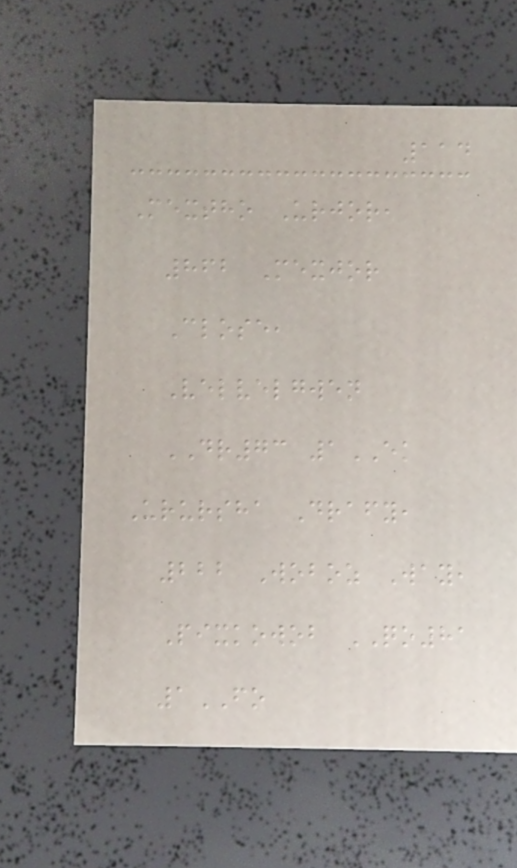114
Mextho Urjor,
862 Mexjor
Close,
Velvelgwen
DR73 1EK
Urursha Drafy,
222 Woboz Way,
Pixkowob QO81
1FO
